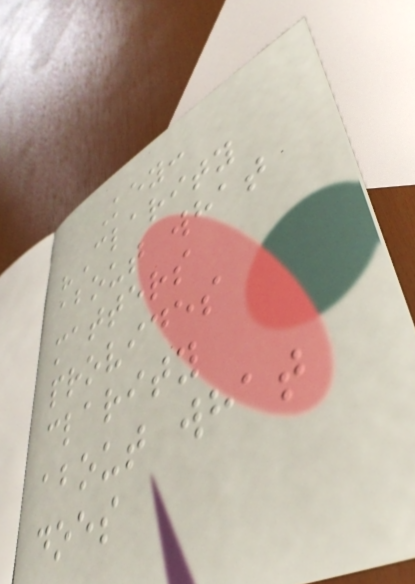Key:
"Clarity
about what
matters
provides
clarity
about what
does
